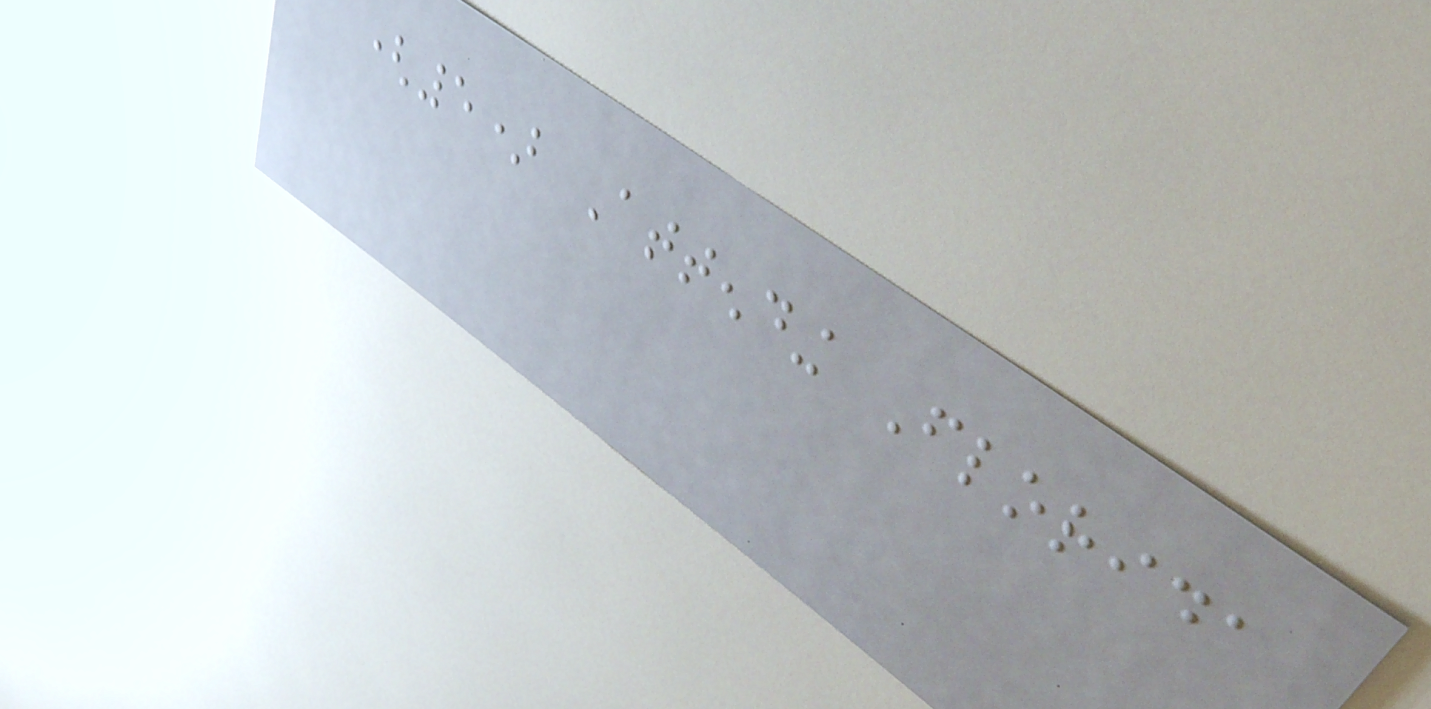(5) Attending Florida
